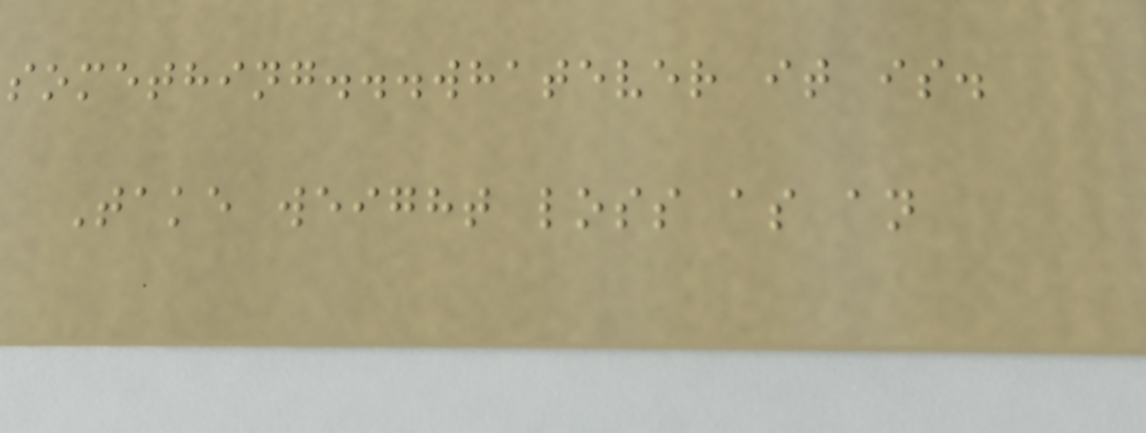something...whatever it is.
Take weight loss as an
